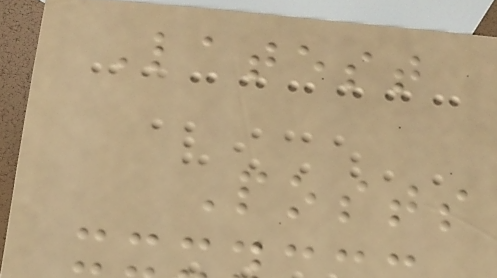Latest
Posts
